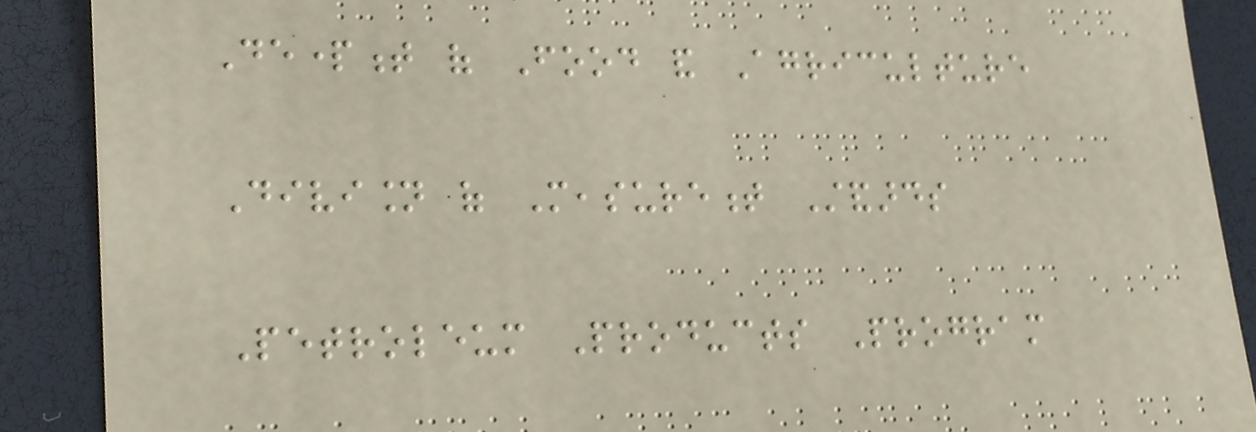Department of Food and Agriculture
Division of Measurement Standards
Petroleum Products Program
